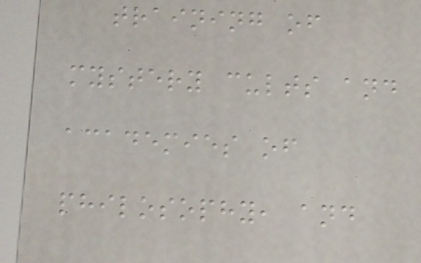training of
mystery cults and
academies of
philosophy, and
